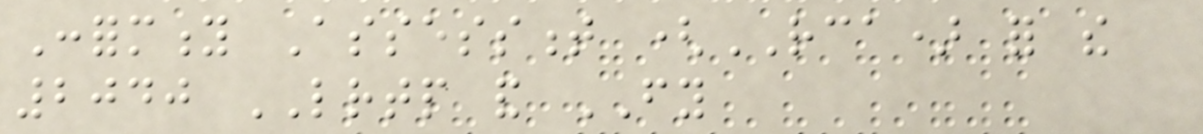Conformity Assessment (RCA) for the
2040 LRTP and FY
